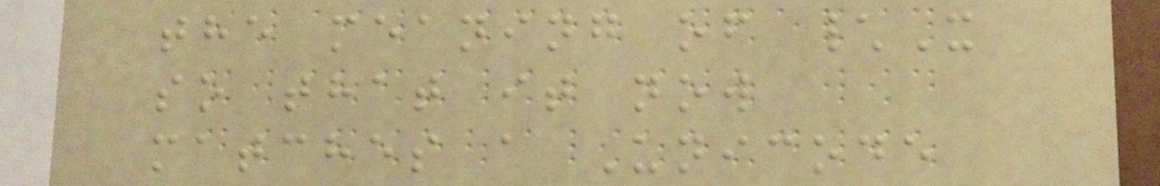the meaning of \X
so that it now
matches a Unicode
